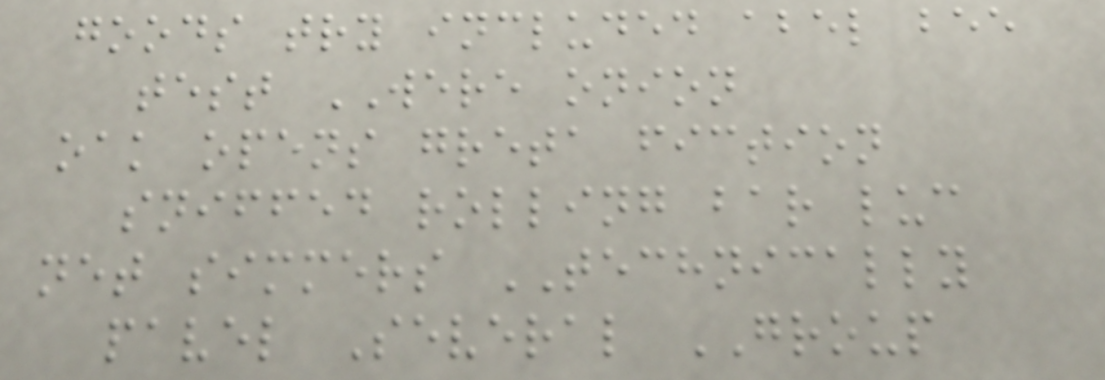goods try included abel bee
test WERE onion
oak opens greta fiction
sniffed rolling bar luc
net simmers TECHNICALLY
pavel Several GROUP
